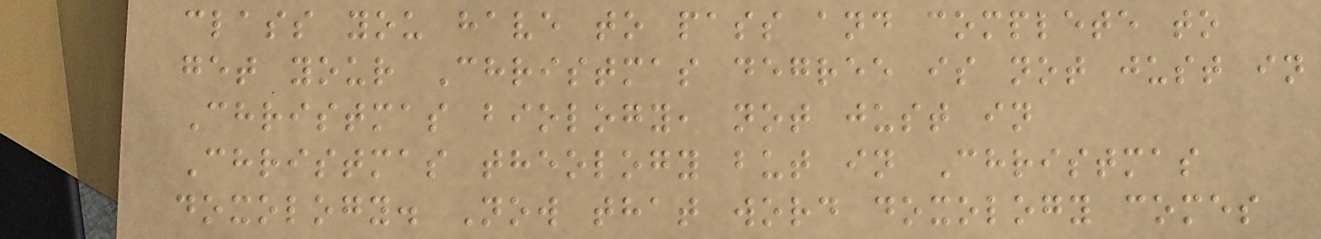class you have to pass and complete to
get your Christmas degree is not just in
Christmas biology, not just in
Christmas theology but in Christmas
doxology. Now that word doxology comes
